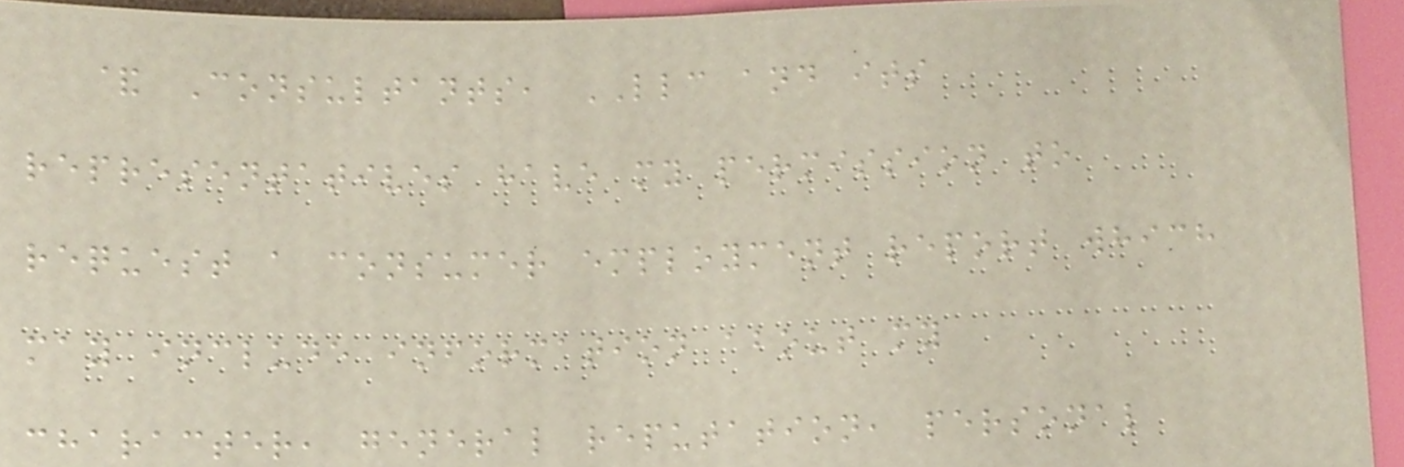& Consultants, LLC and its
representatives have my permission to
request a consumer employment report which
may include information about my
character, general reputation, personal
